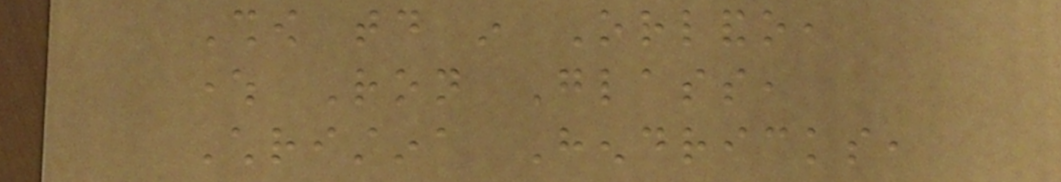Show today in Orlando,
where Ron Glass,
Christina Hendricks,
